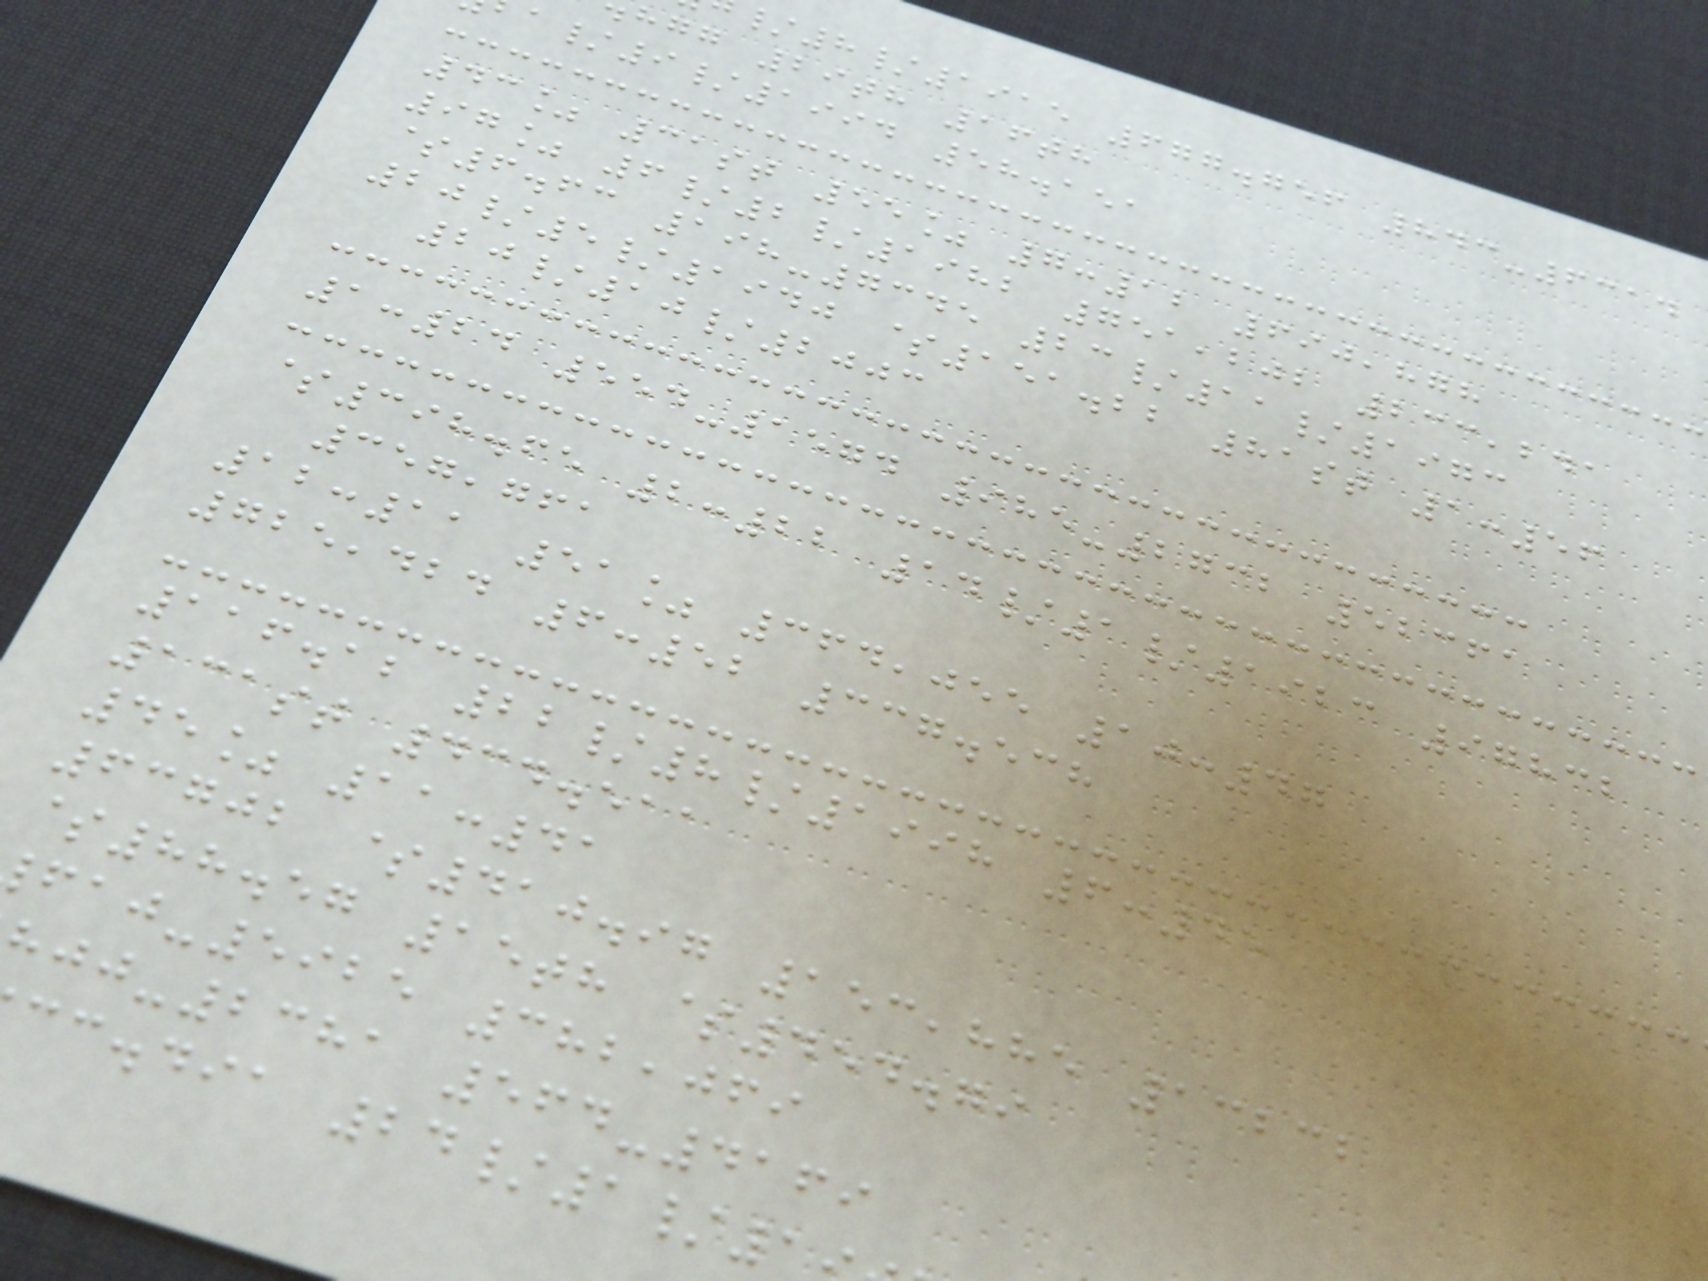/8/1915 677.756 843-6314
hgg 29th 16th
/9/1994 58.151
43% 31st 55% 7:12 690,878
97% 6/2/1982 751,202 233,241
$6.63 198-7345 23/11/1973
20/5/1940 $151.22 81st 1:56
20/10/2003
1:24 554-1574 985-2732 52361
$398.65 2:22 14/1/1923 97832
357,761
12:11 51% 364,055 10:47
725,424 6:52 337.538
116.12 22/8/1998 6:45
131st 434.511
45% 11:41
63702 $410.97 153,885 13232
$88.57 15th $454.79
-5925 382,069
-2381 564-4169
cc.dia 24/1/1
